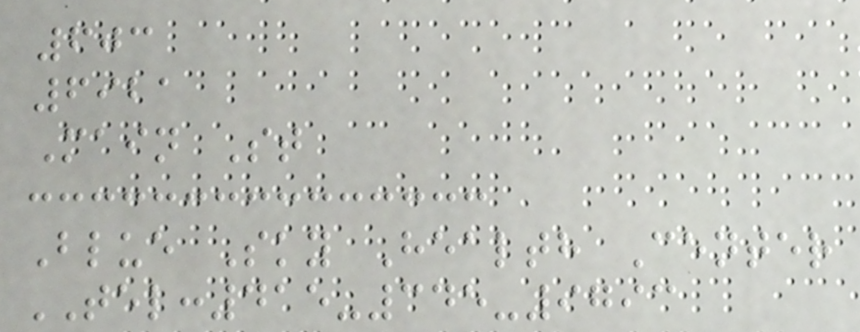603
6921
Main St
Blue Sky Health Center
TEL:415-345-9793
